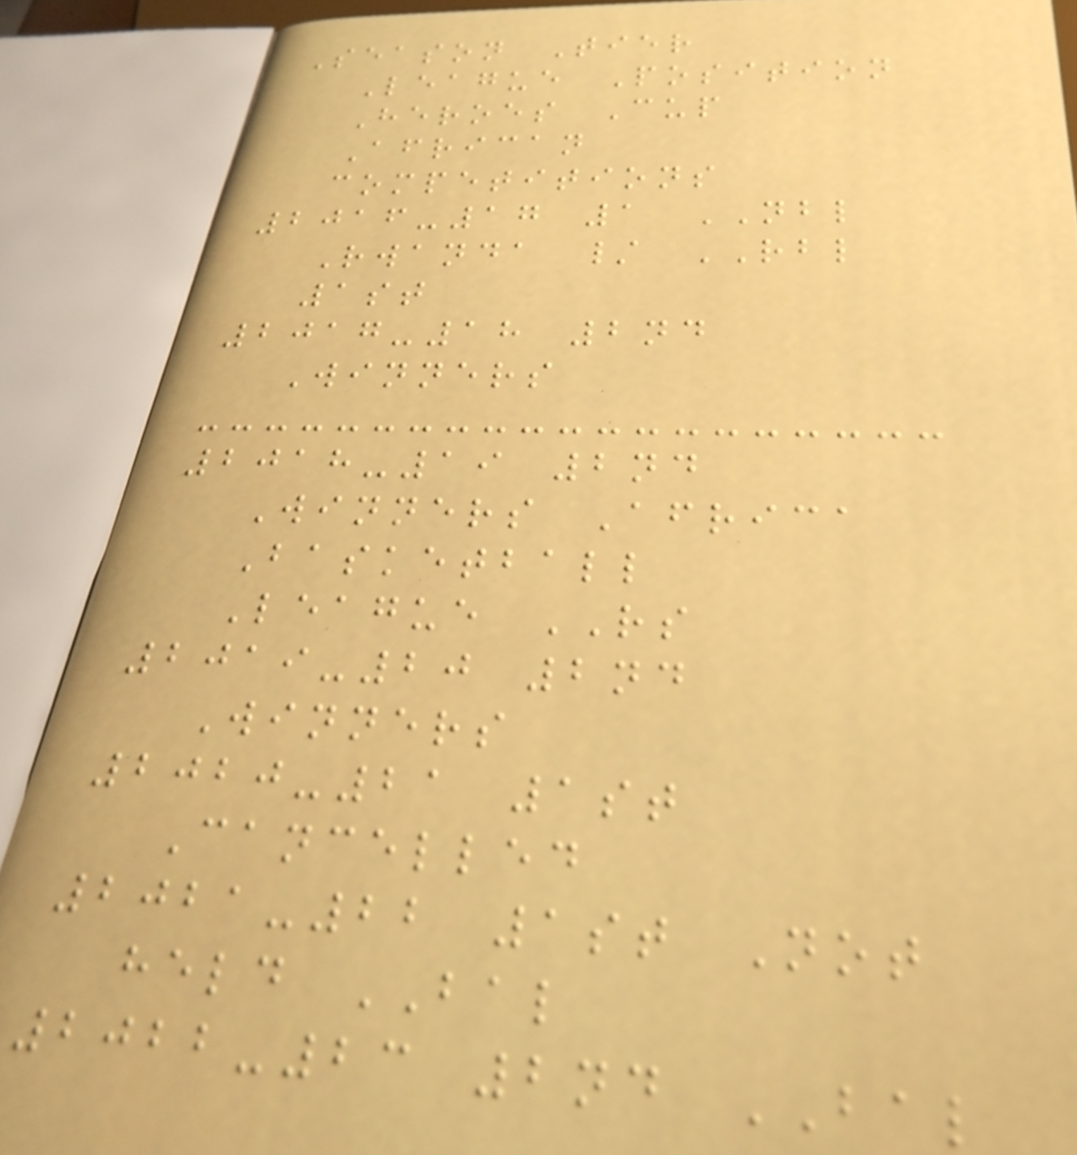Season Tier
League Position
Heroes Cup
African
competitions
2016-17 1 NBL
Rwanda / RBL
1st
2017-18 2nd
Winners
2018-19 2nd
Winners Africa
Basketball
League RS
2019-20 2nd
Winners
2020-21 1st
Cancelled
2021-22 1st Not
held BAL
2022-23 2nd BAL
